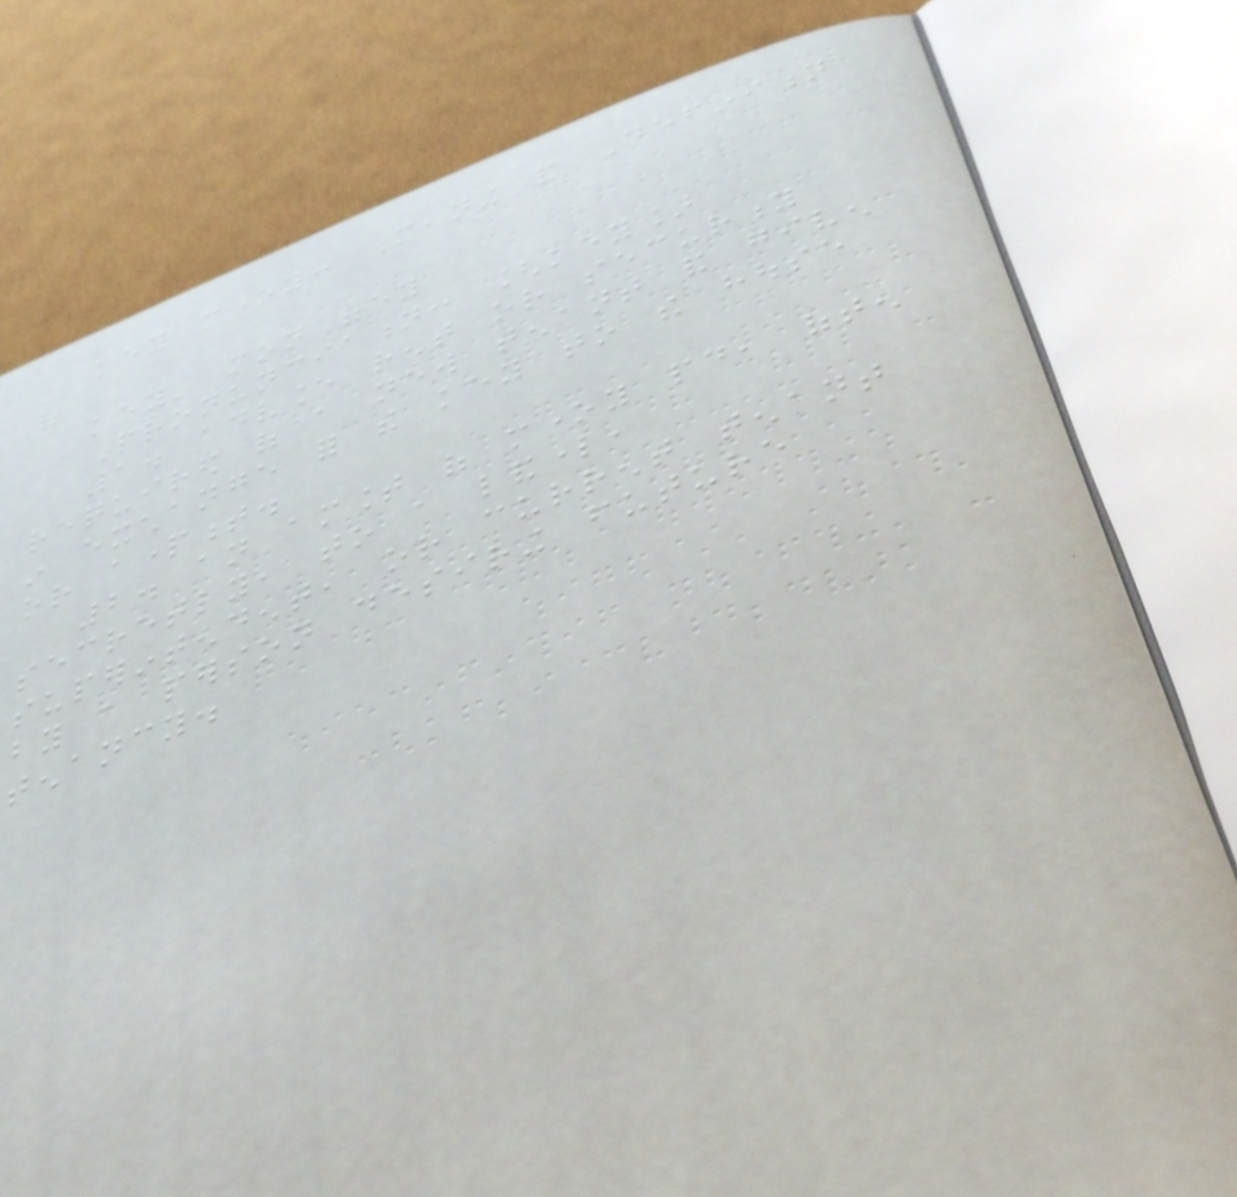key money: Meaning and Definition
of
key' mon"ey
Pronunciation: [key]
1. advance rent or security
required of a new tenant and given
in exchange for the key to the house
or apartment.
2. an amount of money paid, often
secretly, to a landlord,
superintendent, or current tenant
by a person desiring future
tenancy.
